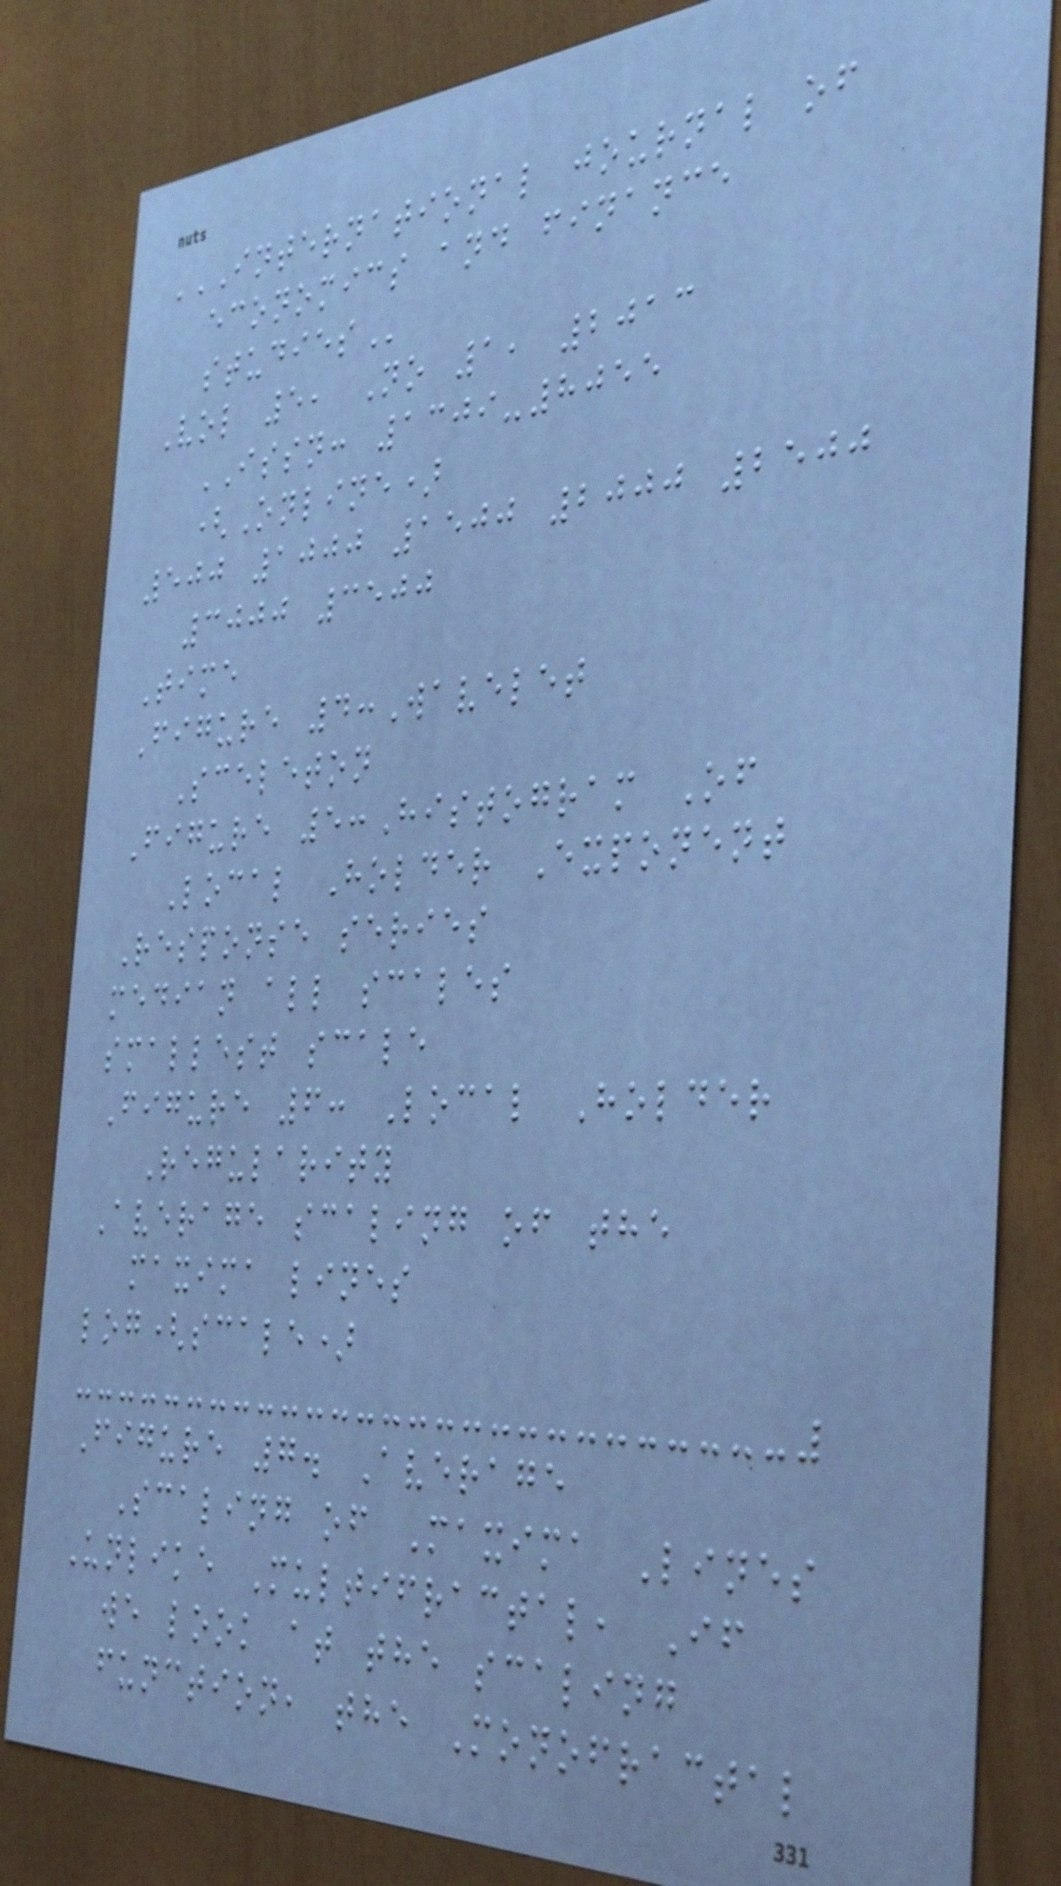INTERNATIONAL JOURNAL OF
ECONOMICS AND FINANCE
STUDIES
Vol 5, No 1, 2013
ISSN: 1309-8055
(Online)
500 1000 1500 2000 2500
3000 3500
Time
Figure 4:Wavelet
Sceleton
Figure 5:Histogram Of
Local Holder Exponent
Response series
median all scales
smallest scale
Figure 6: Local Holder
Regularity
Average scaling of the
maxima lines
log(scale)
Figure 7. Average
Scaling of Maxima Lines
Unlike Multifractal, If
we look at the scaling
function, the Monofractal
